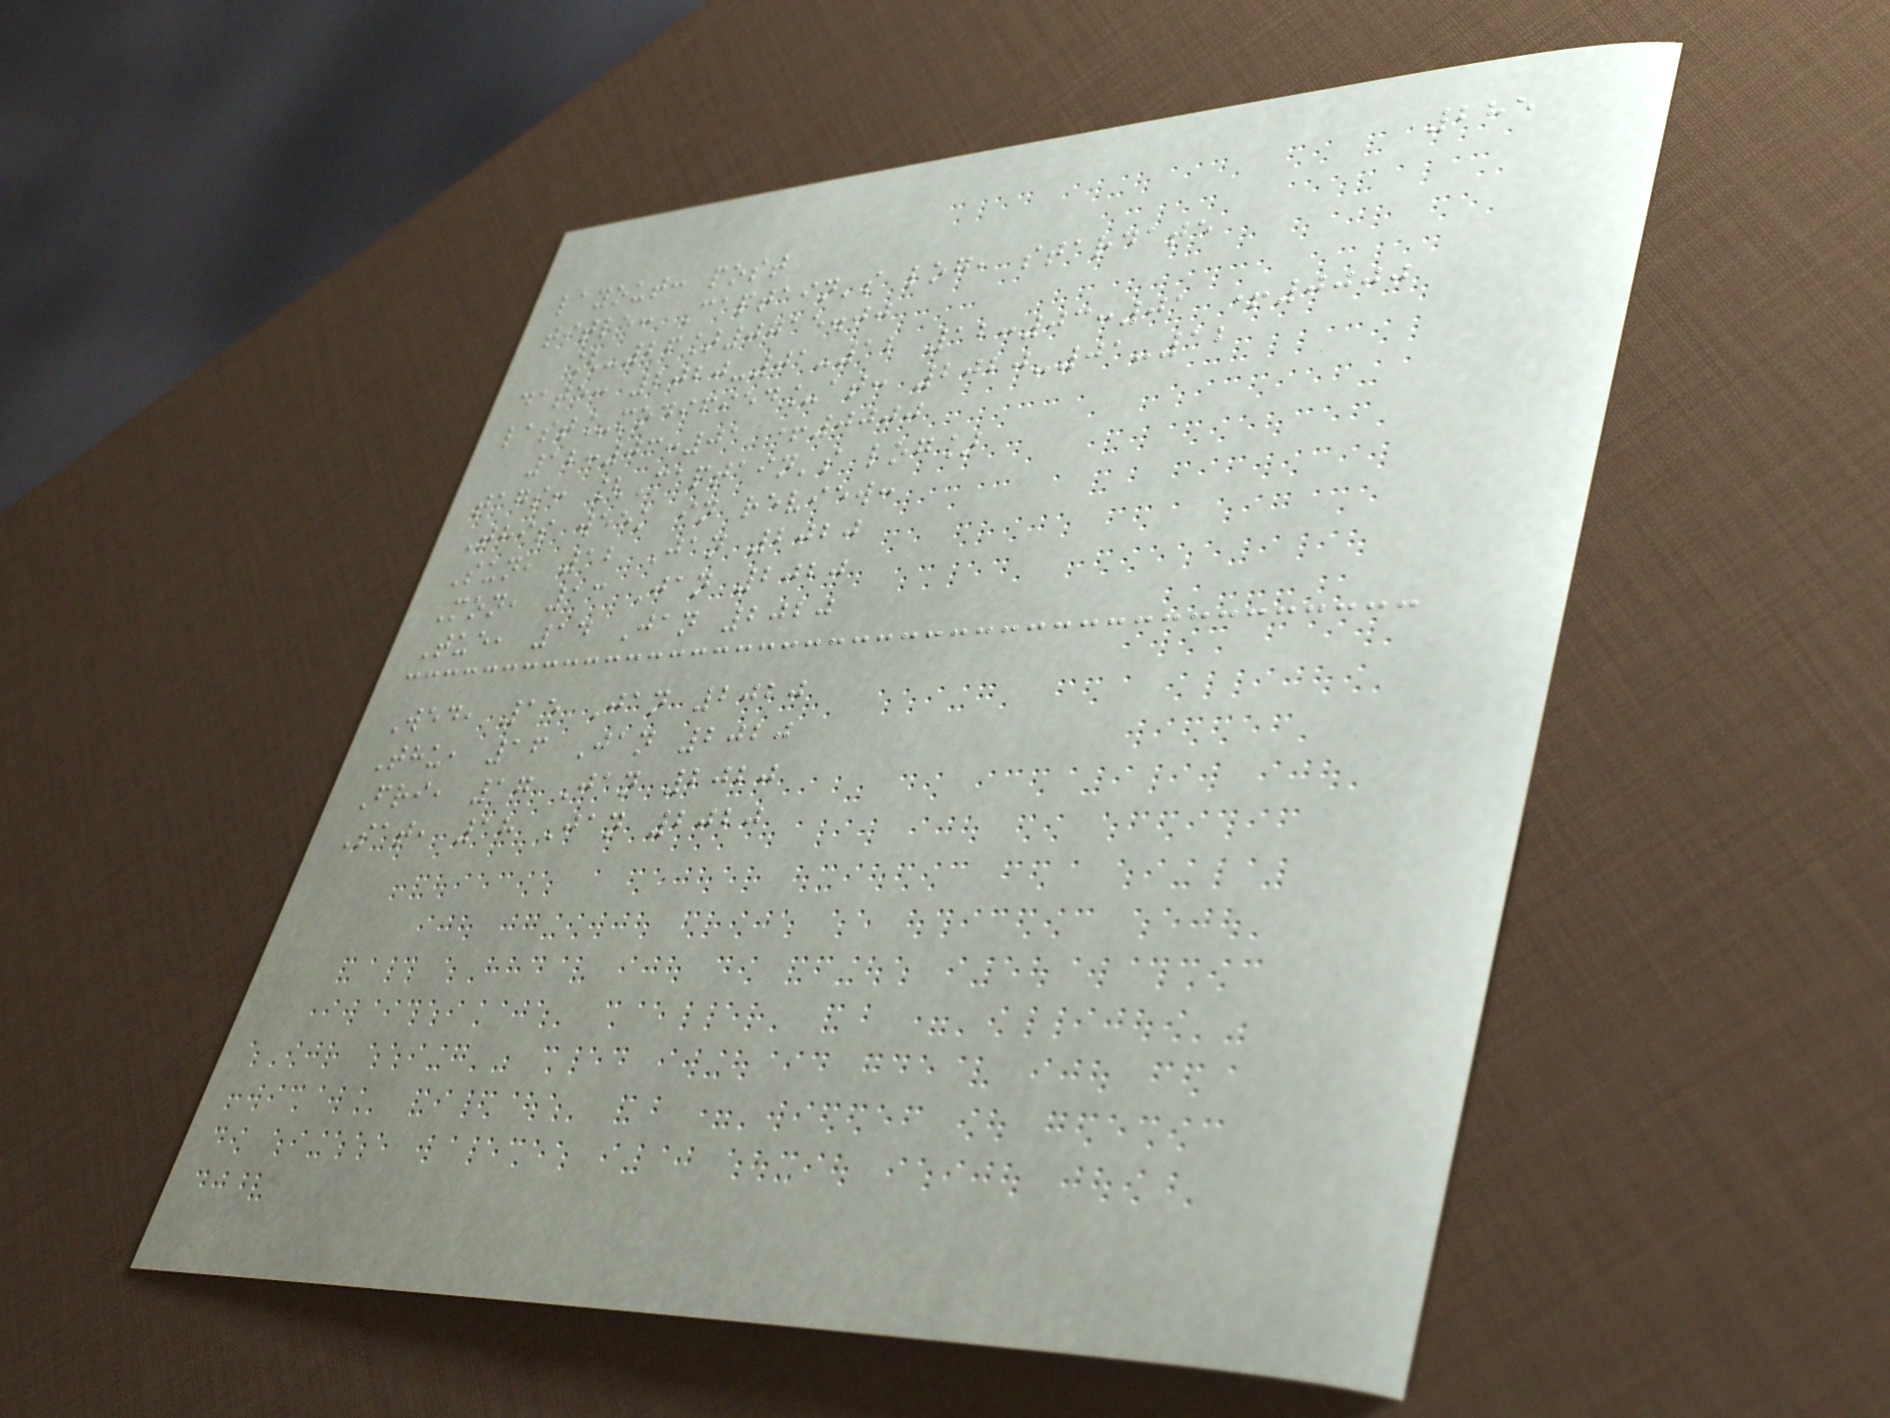285
layout: post
title: Captain's log, stardate
[-26]0715.00
date: 2020-01-12 12:03:01 +0000
last_modified_at: 2020-01-12
12:03:01 +0000
tags: [Captain's log]
This week in review:
Sun, 12 Jan 2020
Mon, 13 Jan 2020
Tue, 14 Jan 2020
Wed, 15 Jan 2020
Thu, 16 Jan 2020
Fri, 17 Jan 2020
Sat, 18 Jan 2020
